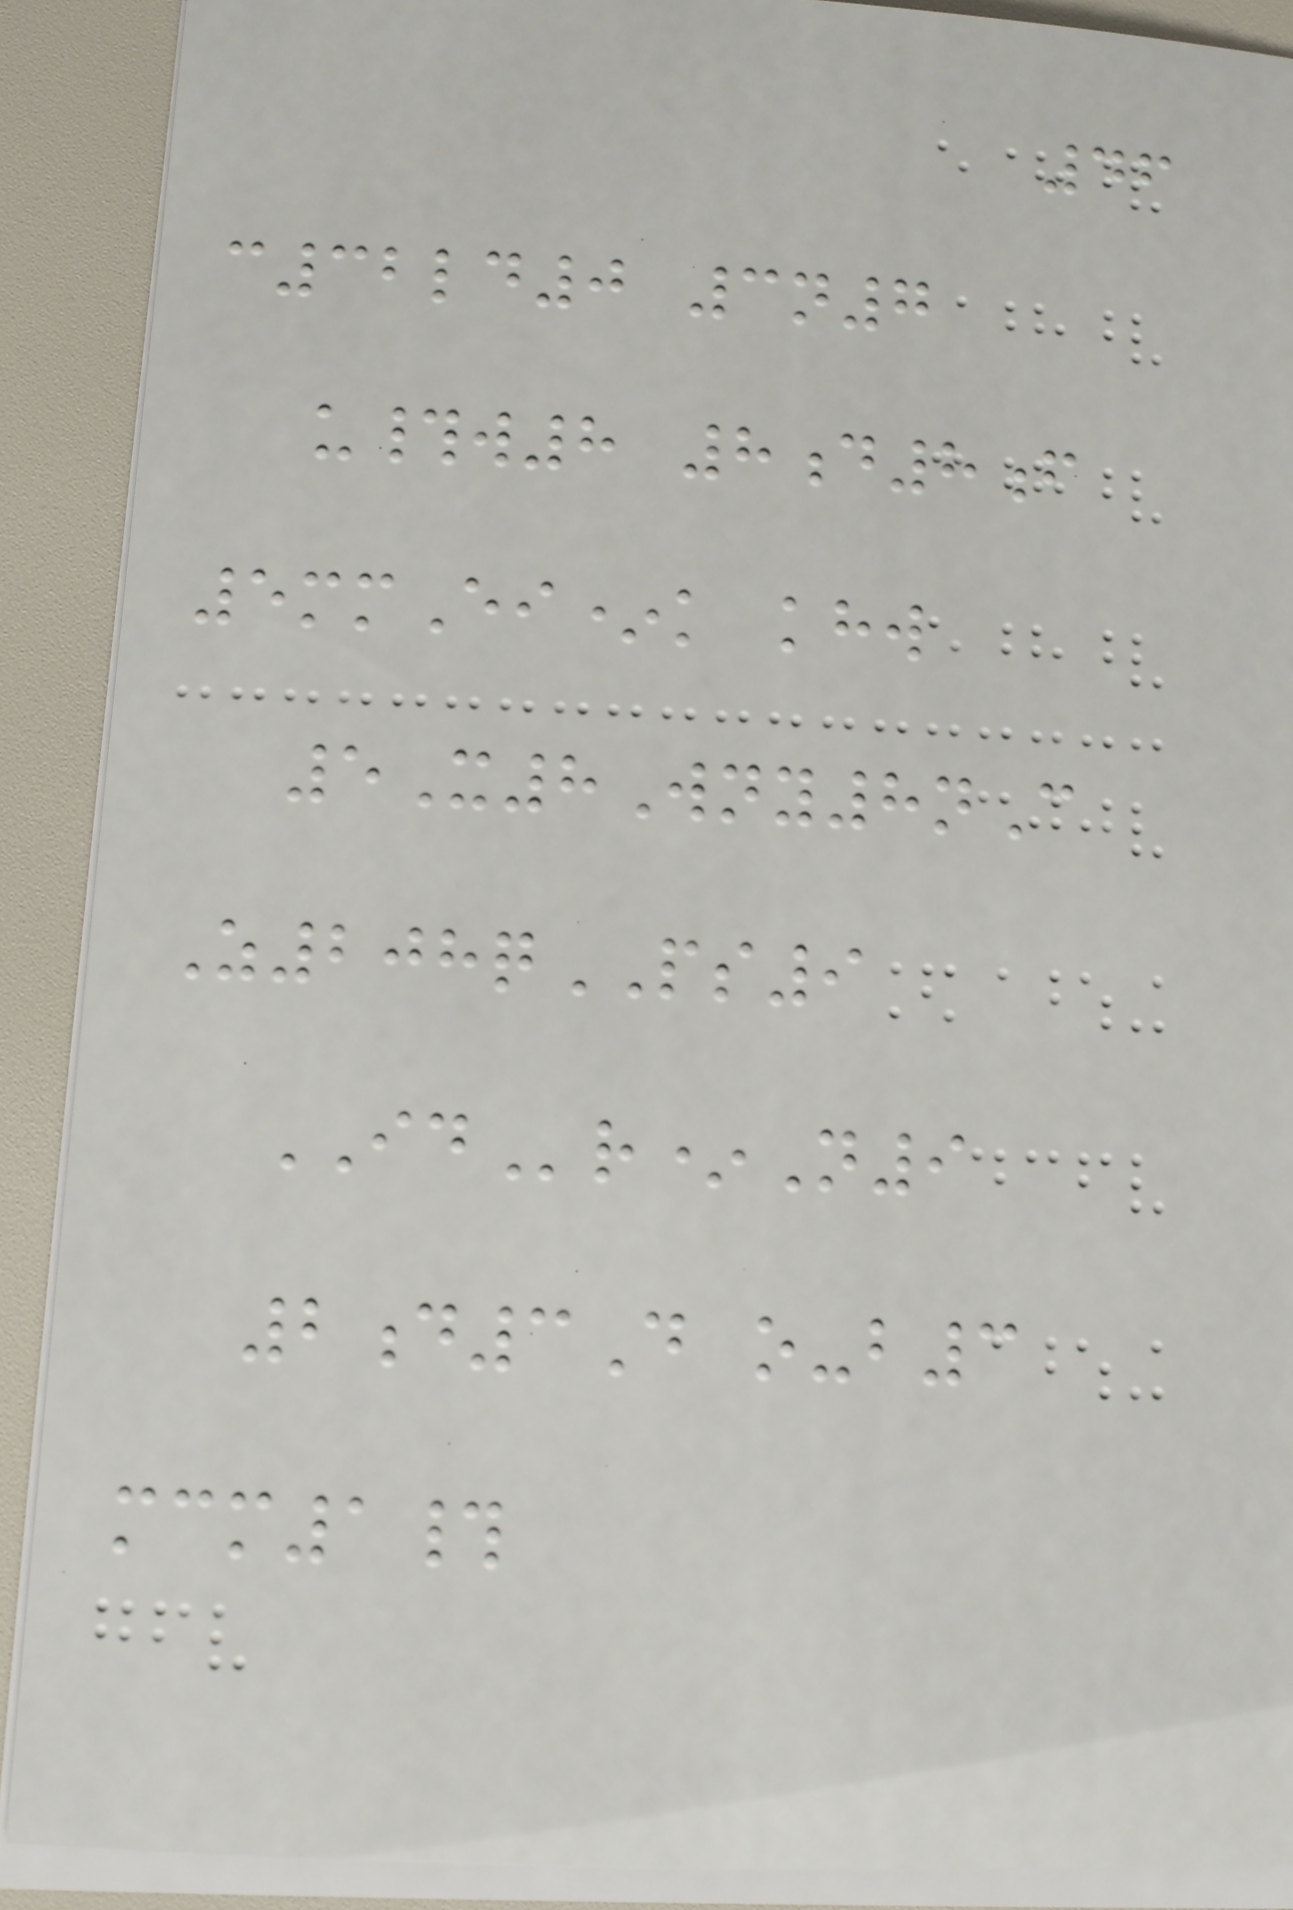46
c32ld0 3n7
u#w8 8d8f
5mmEi*k khw
5X8Wny8nC
Z208qPS9
IDr*N9
2d3D o-b3
mcm1#
